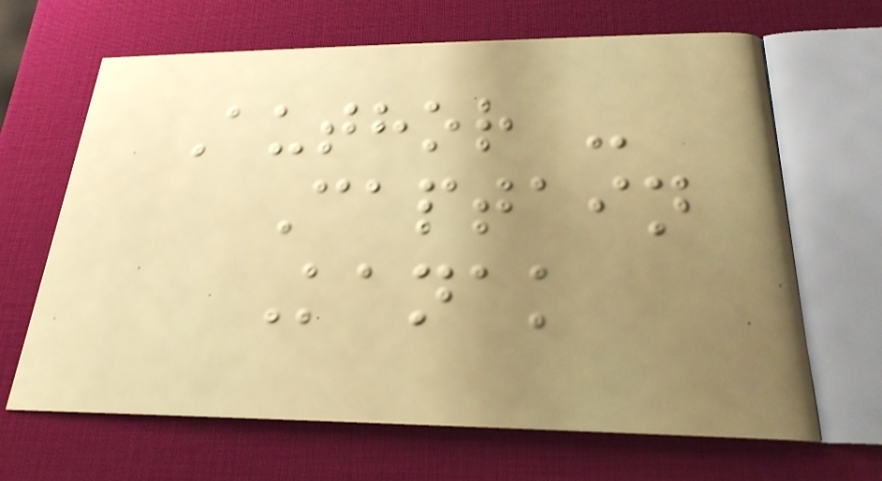Author -
Captain
Kanak
